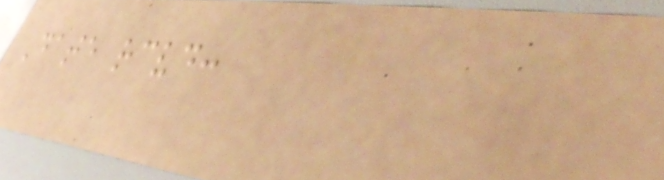Date received:
